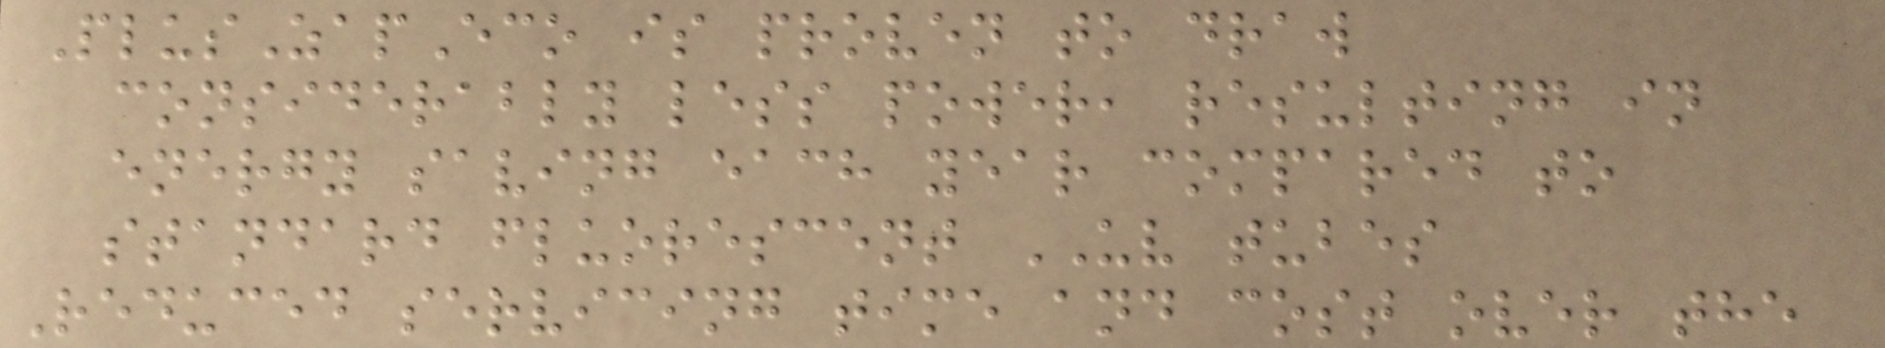PlusZapEco is proven to draw
considerably less power, resulting in
energy saving each year compared to
standard fluorescent UV tubes
Reduced servicing time and cost over the
